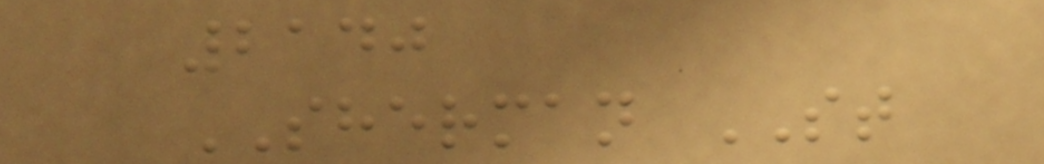2140
SHERMAN ST
